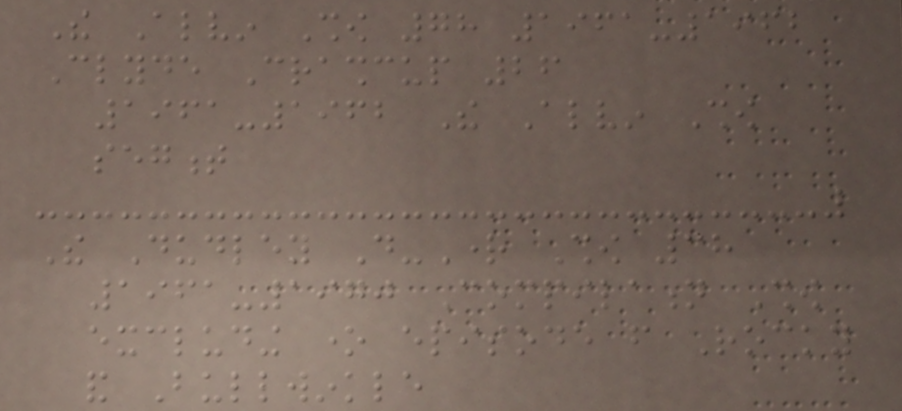The Alvin Show 78 1961-1962
Clyde Crashcup 26
1961-1962 The Alvin Show
segment
The Dudley Do-Right Show 38
1961-1970 Compilation Show
excluding one episode from Rocky
and Bullwinkle
